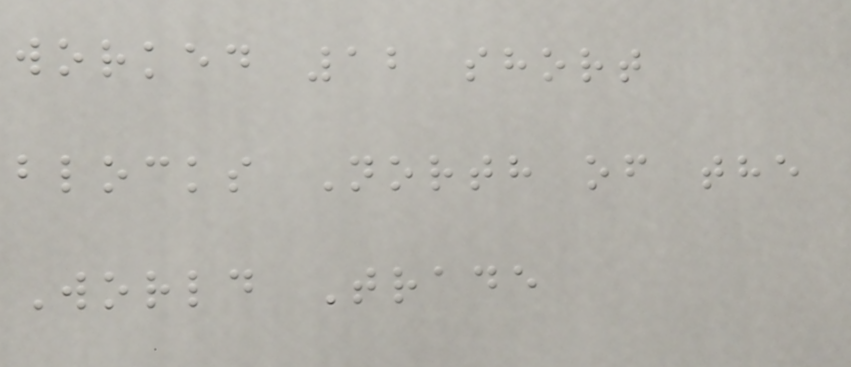worked 12 short
blocks North of the
World Trade
